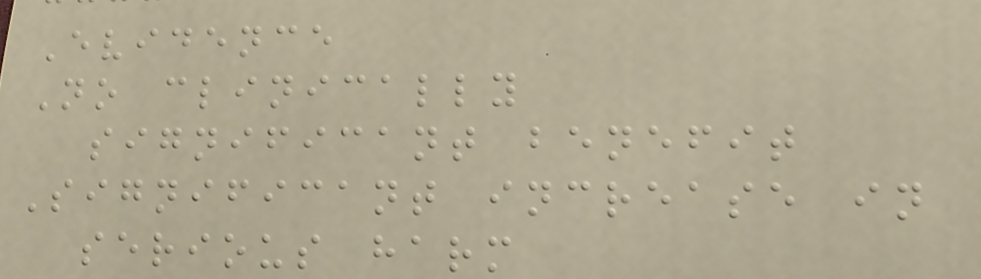Evidence
No clinically
significant benefit
Significant increase in
serious harm
